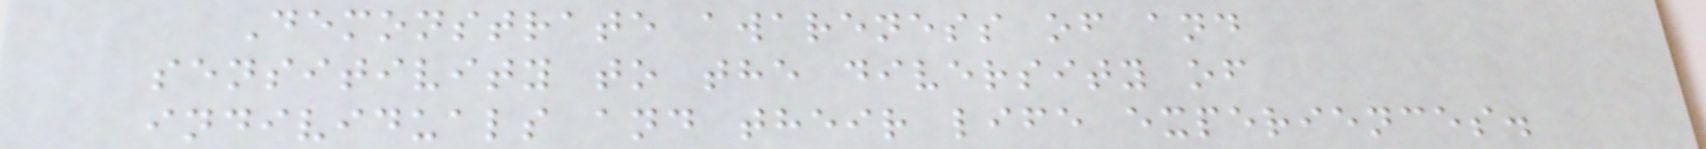Demonstrate awareness of and
sensitivity to the diversity of
individuals and their life experiences.
